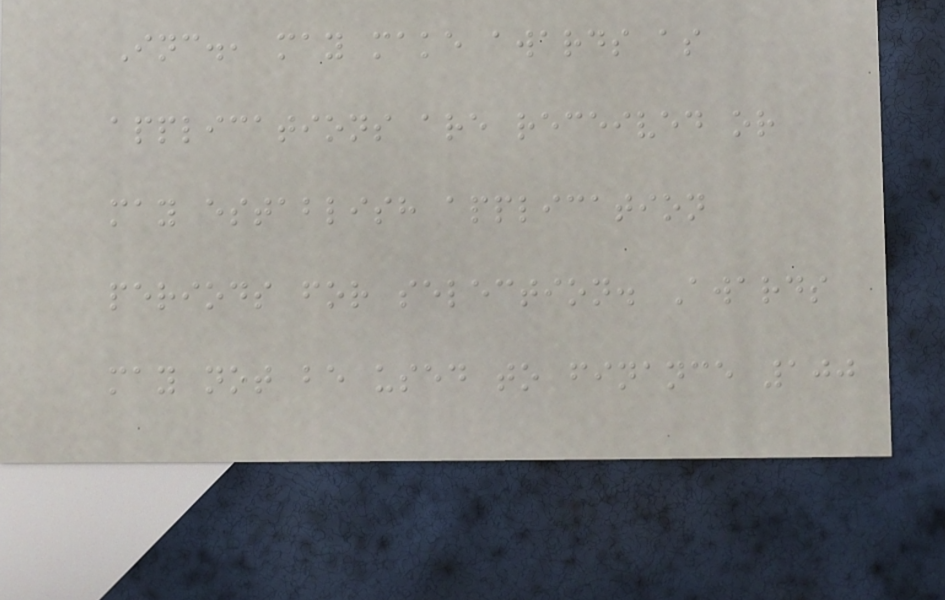Inc., may make awards as
applications are received or
may establish application
periods for selection. Awards
may not be used to finance 100
